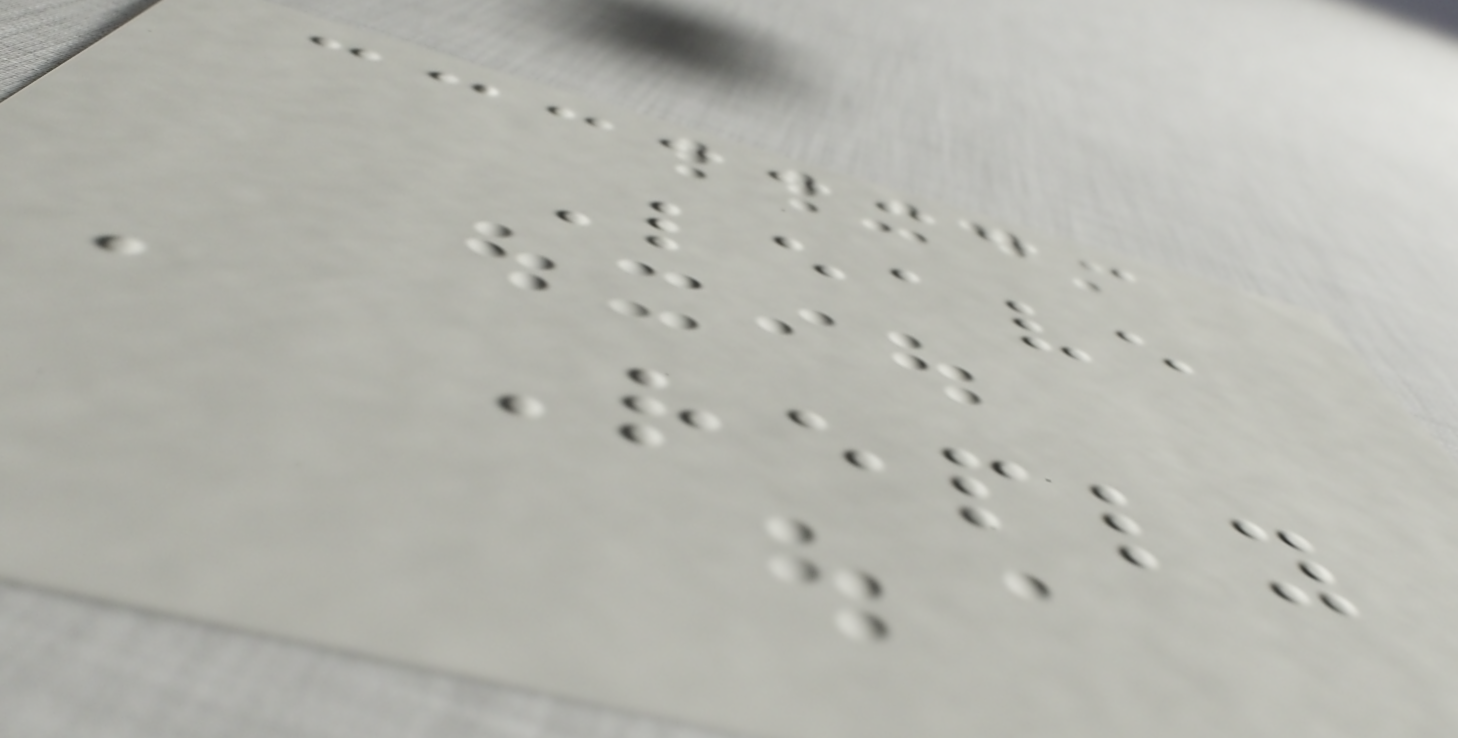Leave
a Reply
